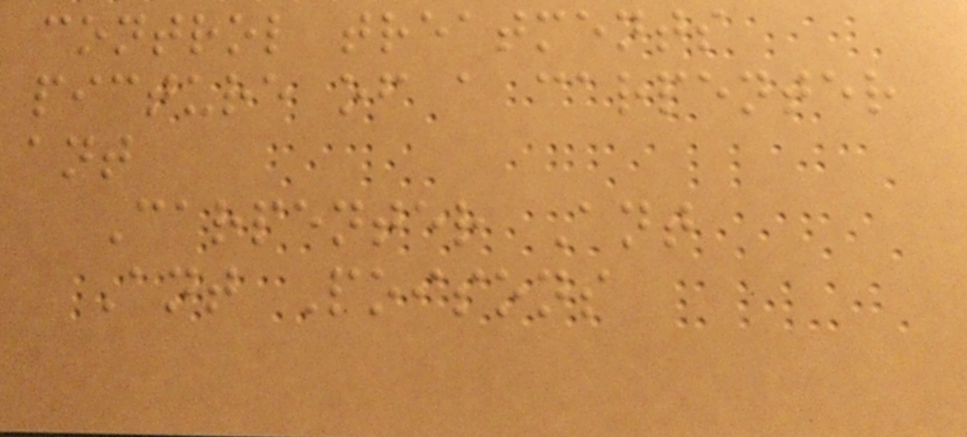control treatments
picture of a carpenter
ant
Carpenter Ant
Ant Poisons
